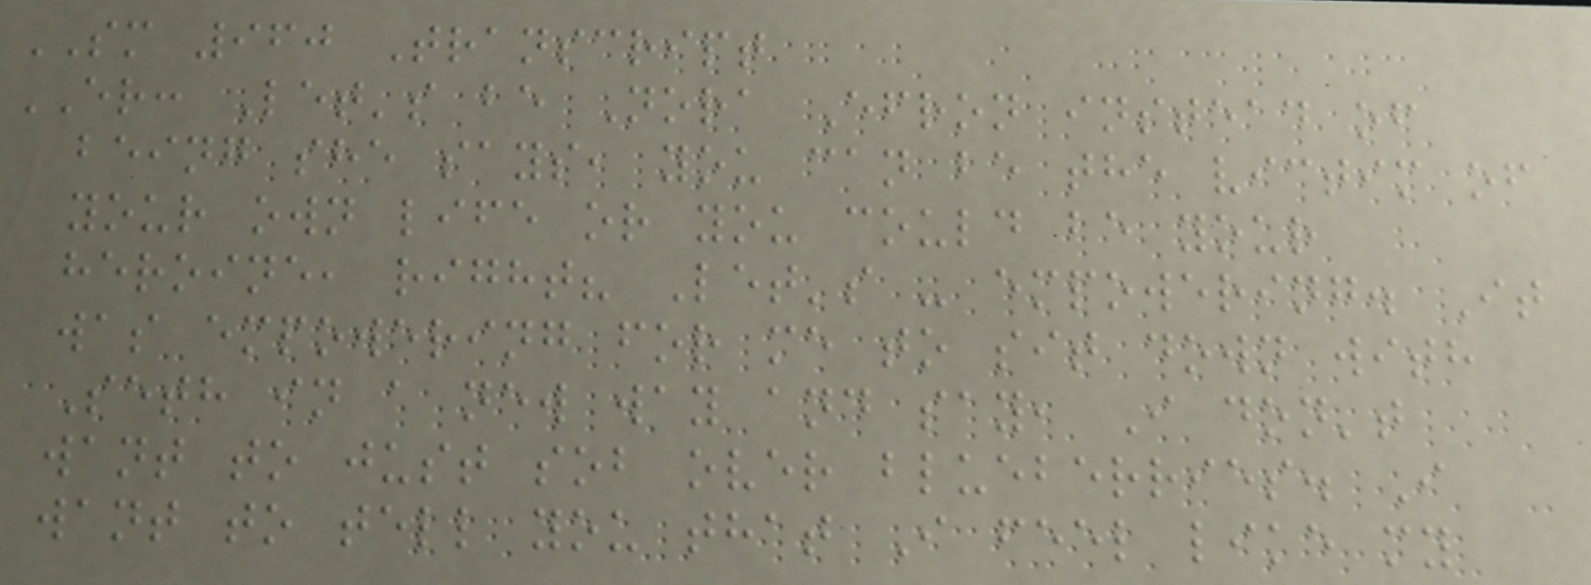SM 960 Transcript
ER: Let's be Nora Efron instead of
being she says, you can be the victim of
your own life or you could be your
heroine, right? Let's - empowering. It
was empowering for me to sit down with
Seth in a new way and say, I don't
want to just sob over blueberries. I
want to tell you that I feel like my
